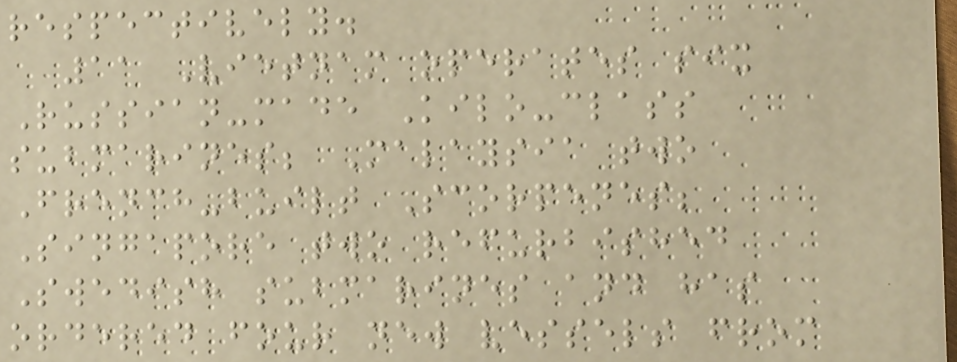respectively.
11 Vietnam operates six
Russian-made Kilo-class
submarines; Malaysia two
French-built Scorpenes;
Singapore two refurbished
Swedish submarines and has
ordered four new vessels from
